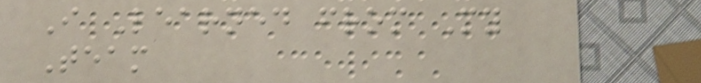I Learned from My
Team
